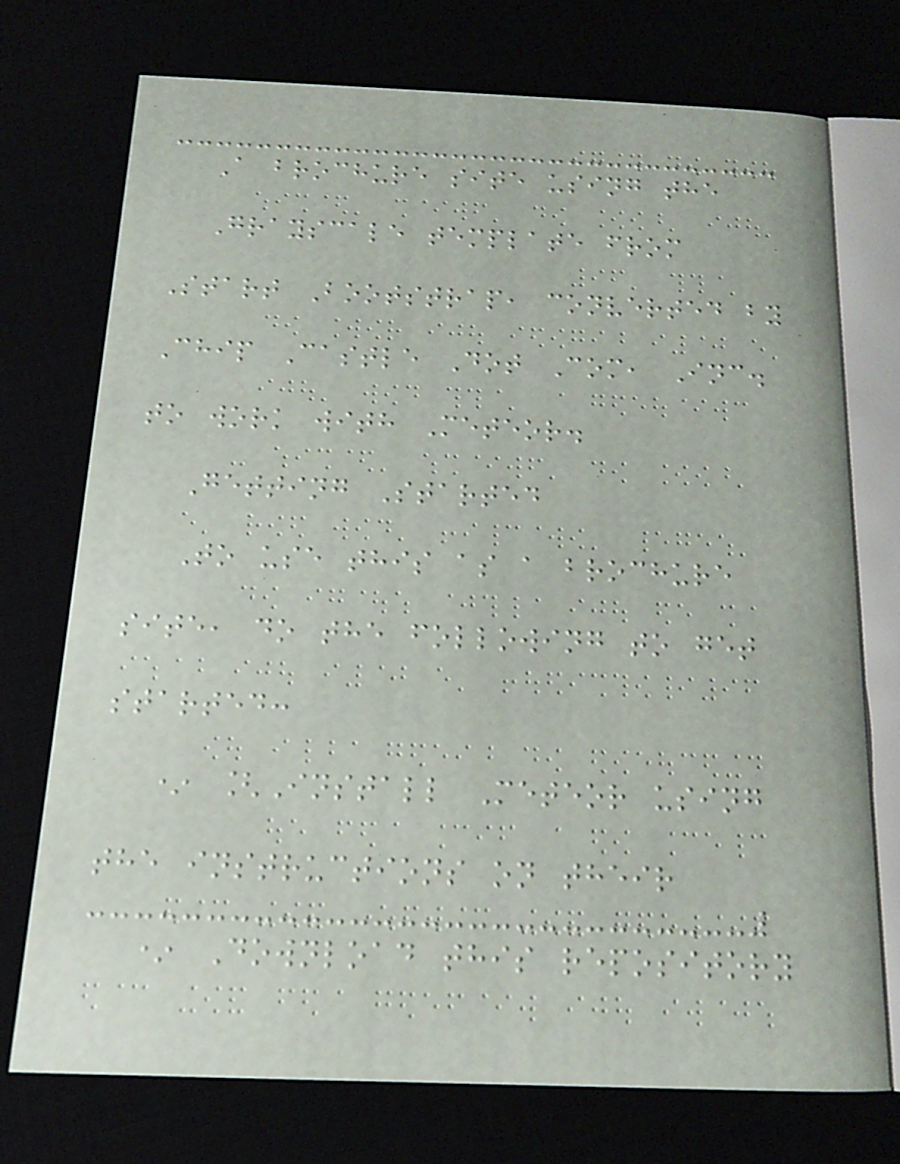A brochure site using the
Grayscale template from
Start Bootstrap, converted by
Chip Castle Dot Com, Inc.
to work with Meteor.
Getting Started
To use this as a brochure
site, do the following to get
started:
* [Install Meteor using
the instructions on their
* Download this repository
